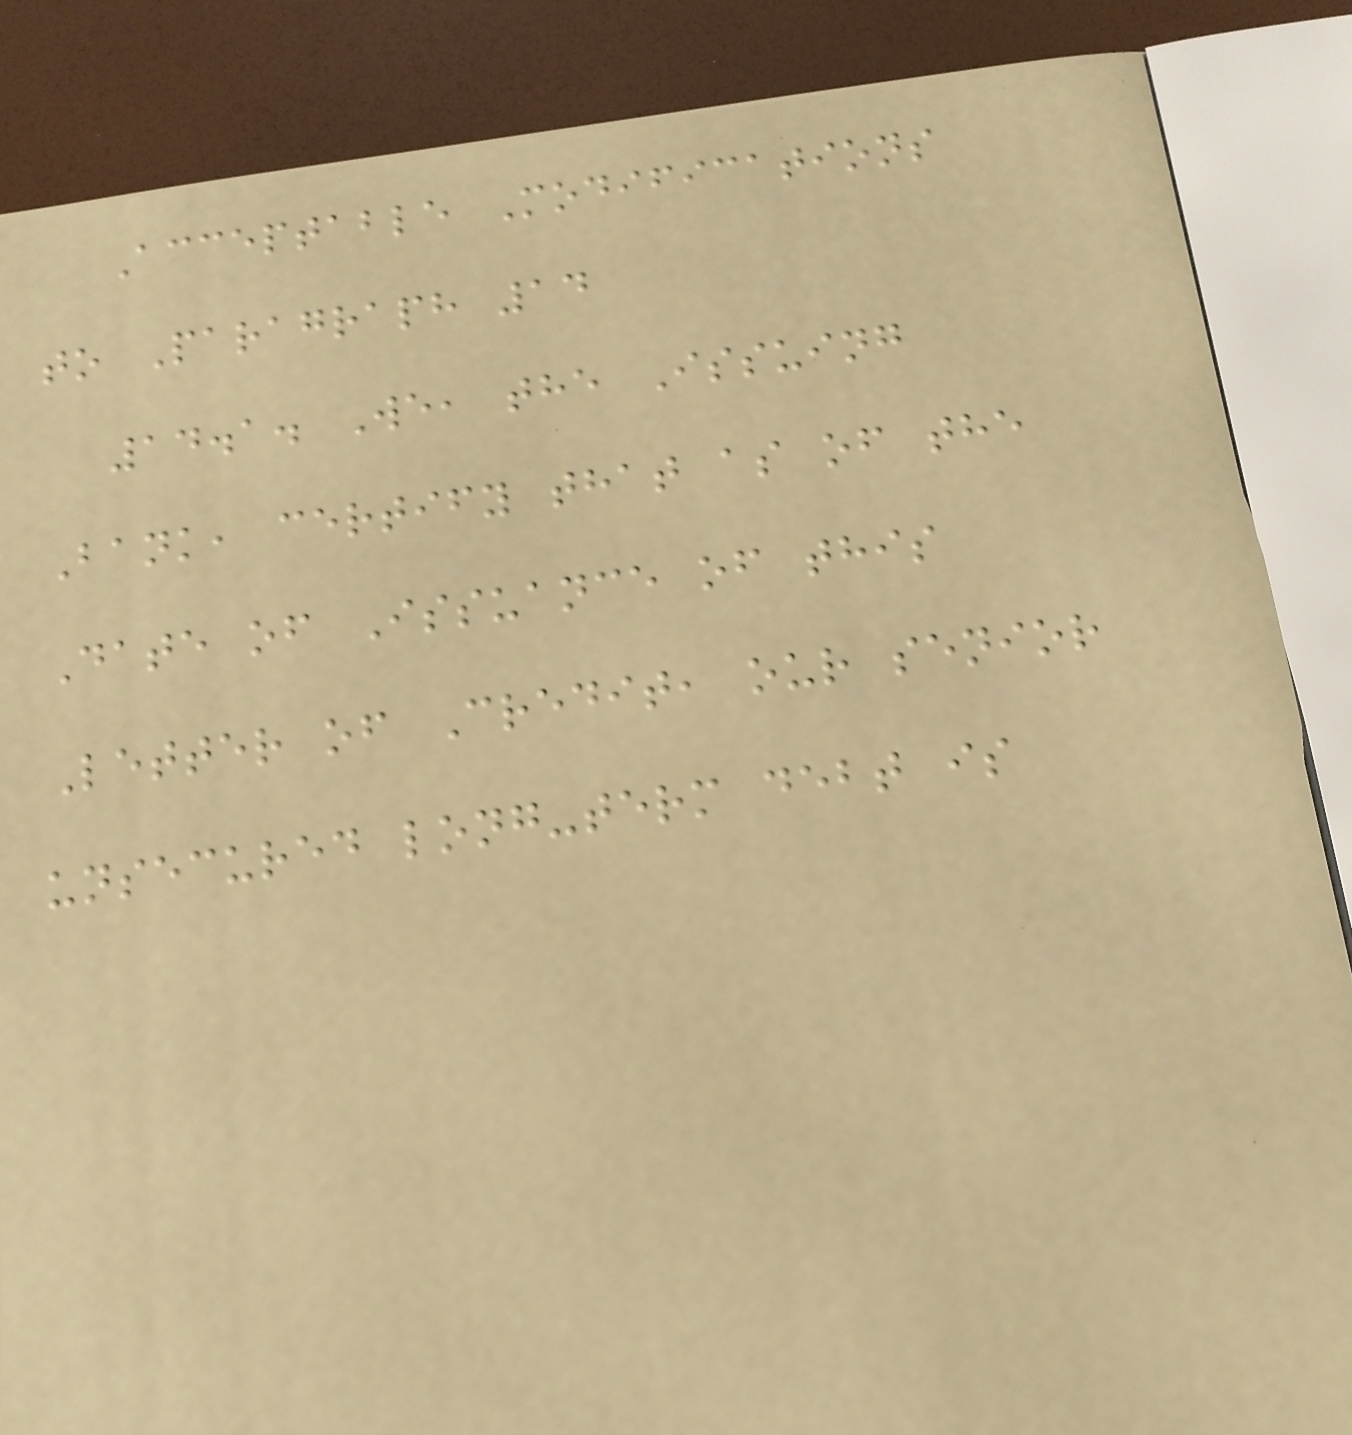Acceptable Modifications
to Paragraph 14
14.1. We, the Issuing
Bank, certify that as of the
Date of Issuance of this
Letter of Credit, our senior
unsecured long-term debt is
